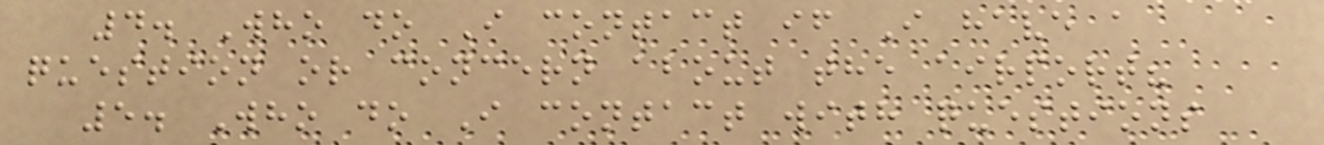4. Who do I contact if I have a
question or concern about the airport?
5. Who do I contact with questions
